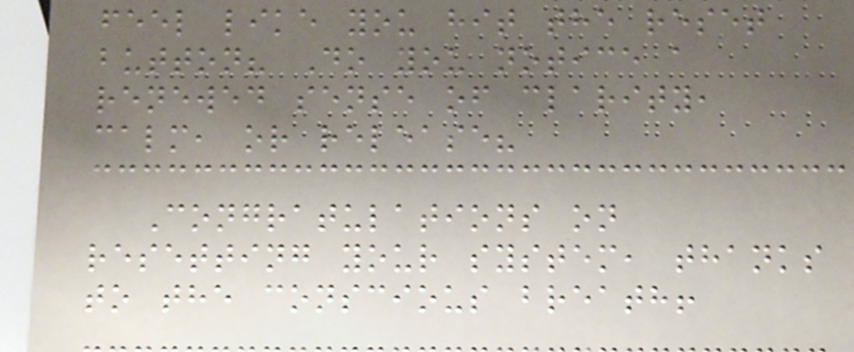feel like you hit the reset
button? Do you notice a
renewed sense of clarity,
calm, or release?
Congratulations on
resetting your system, thanks
to the conscious breath!
